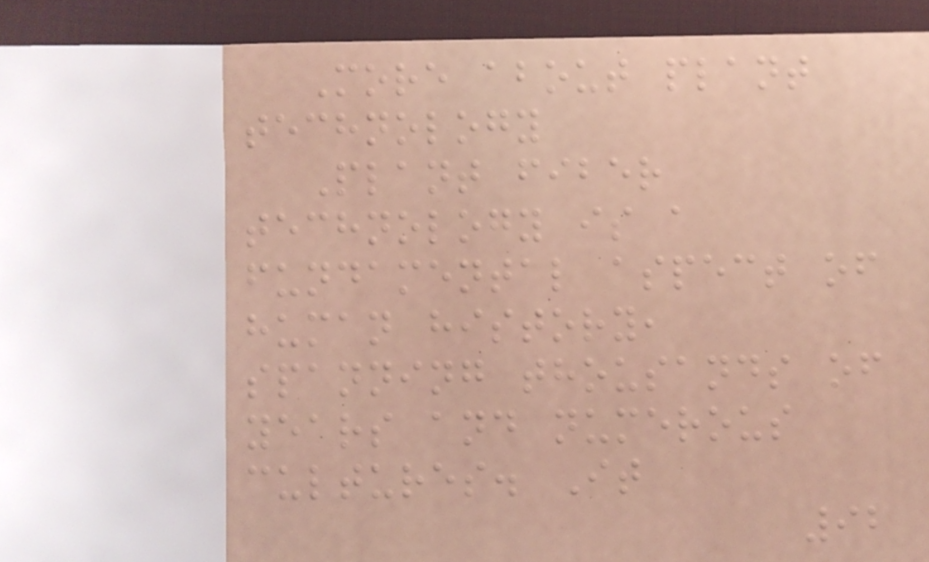More about plant
technology
Plant fiber
technology is a
fundamental aspect of
human history,
spanning thousands of
years and numerous
cultures. It
92
